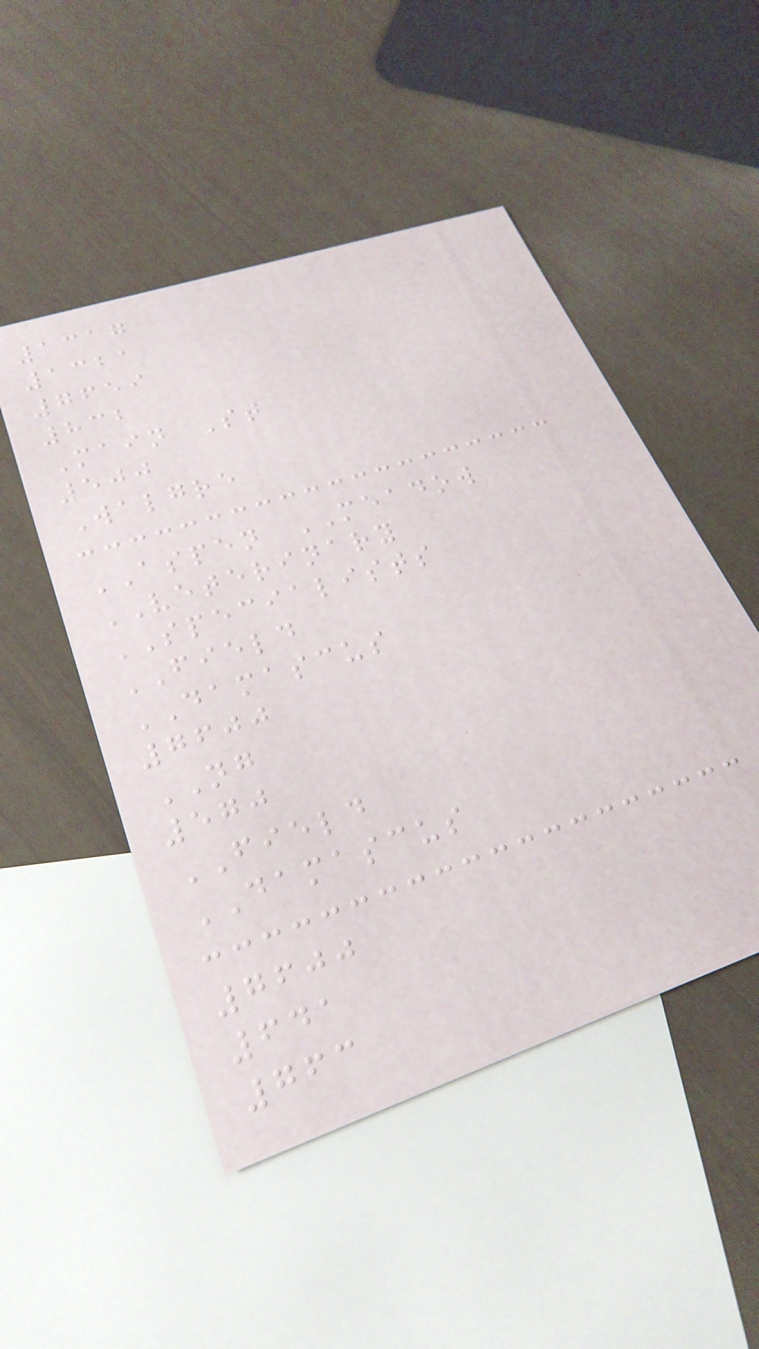1317
1321
7659
832
Main St
500
Walgre
ASPEN MEADOW
VETERINARY
SPECIALISTS
FIELD
DAMASCUS
7600
NG
570
FIELD
DAMASCUS
7600
641
763
